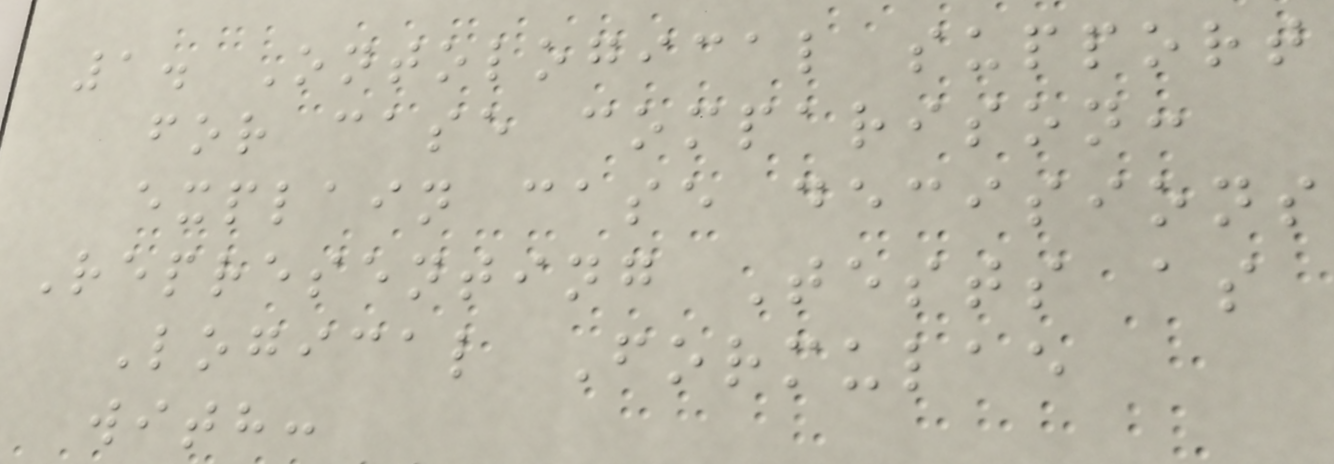1. Ontological support
for case comparison:
explain case decisions
Representing Tests as
Logical Formulae
with:
